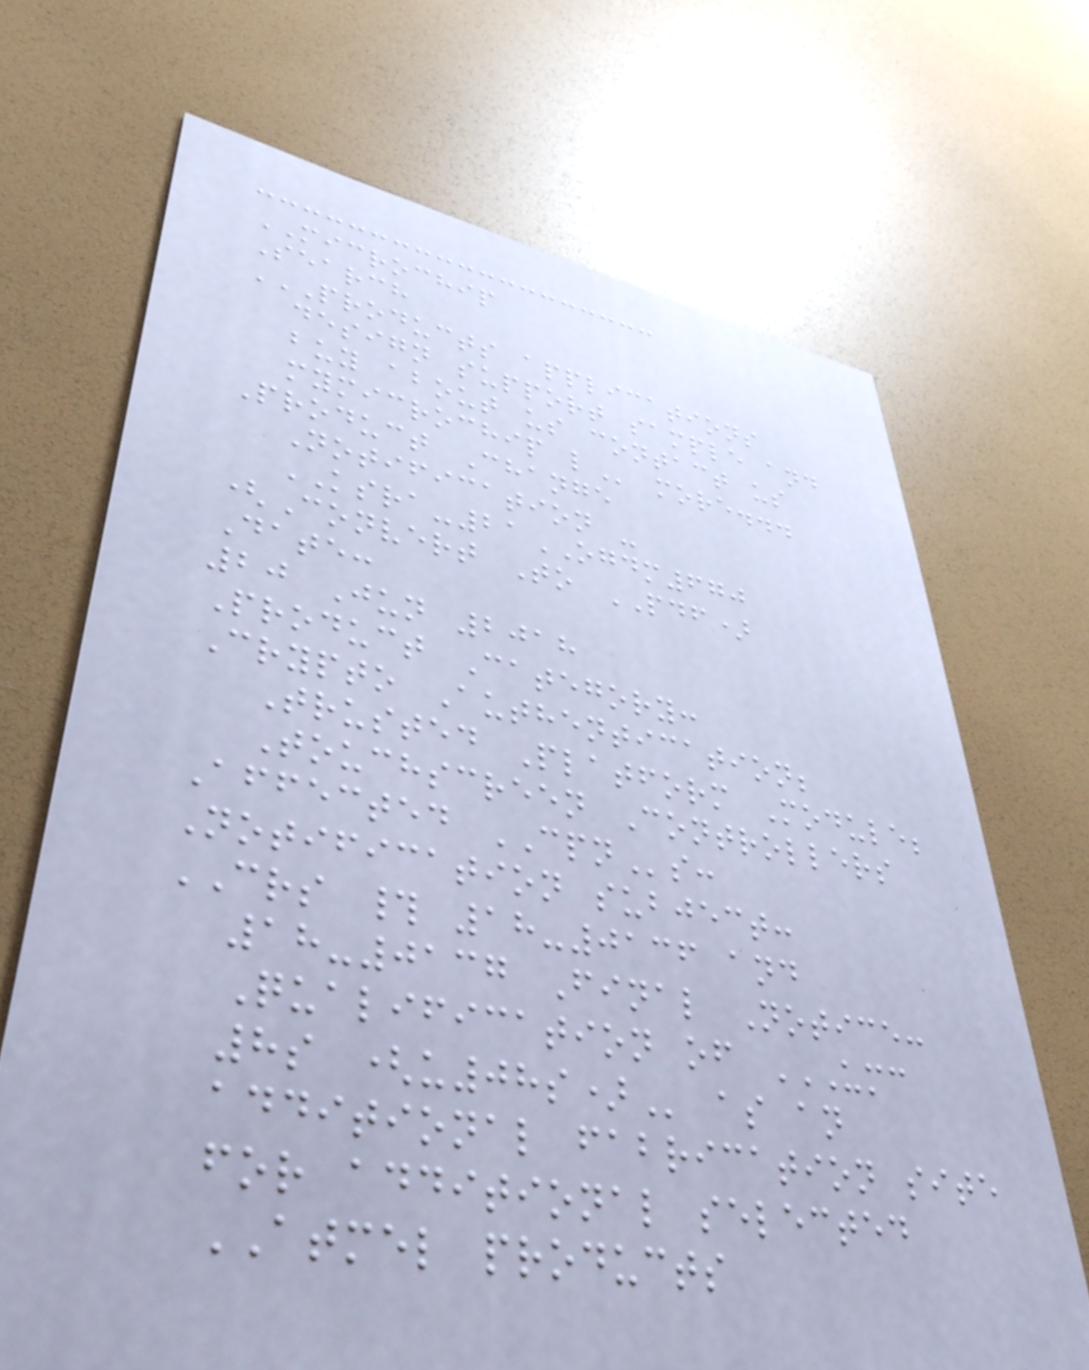MICROCHIP
Search
PRODUCTS APPLICATIONS
DESIGN SUPPORT SAMPLE AND
BUY ABOUT US CONTACT US
MYMICROCHIP L more...
Product Change
Notification -
KSRA-21OGDM670
(Convert To PDF)
Date:
20 Jun 2018
Product Category:
Crypto Authentication;
Trusted Platform Module;
Touchscreen Controllers
Affected CPNs:
Notification subject:
CRS # 18-0136 and
18-0137 Final Notice:
Qualification of UMC
8S (U08S) as an
additional fabrication site
for additional selected
ATMEL products
